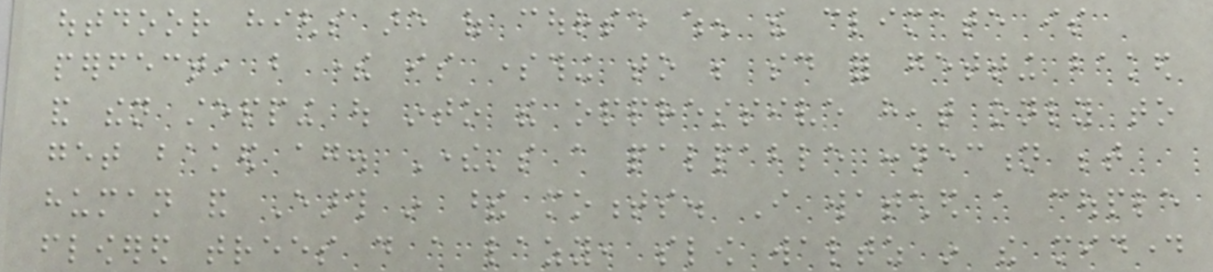outdoor highs are of course when the climate is
perfect, but there is something to be said for getting baked
and then stepping out into the oppressive heat only to
get baked again. There's a palpable connection between
human and Earth in these moments. I watched a couple
flowered trees do a lazy, slow waltz in the midday
